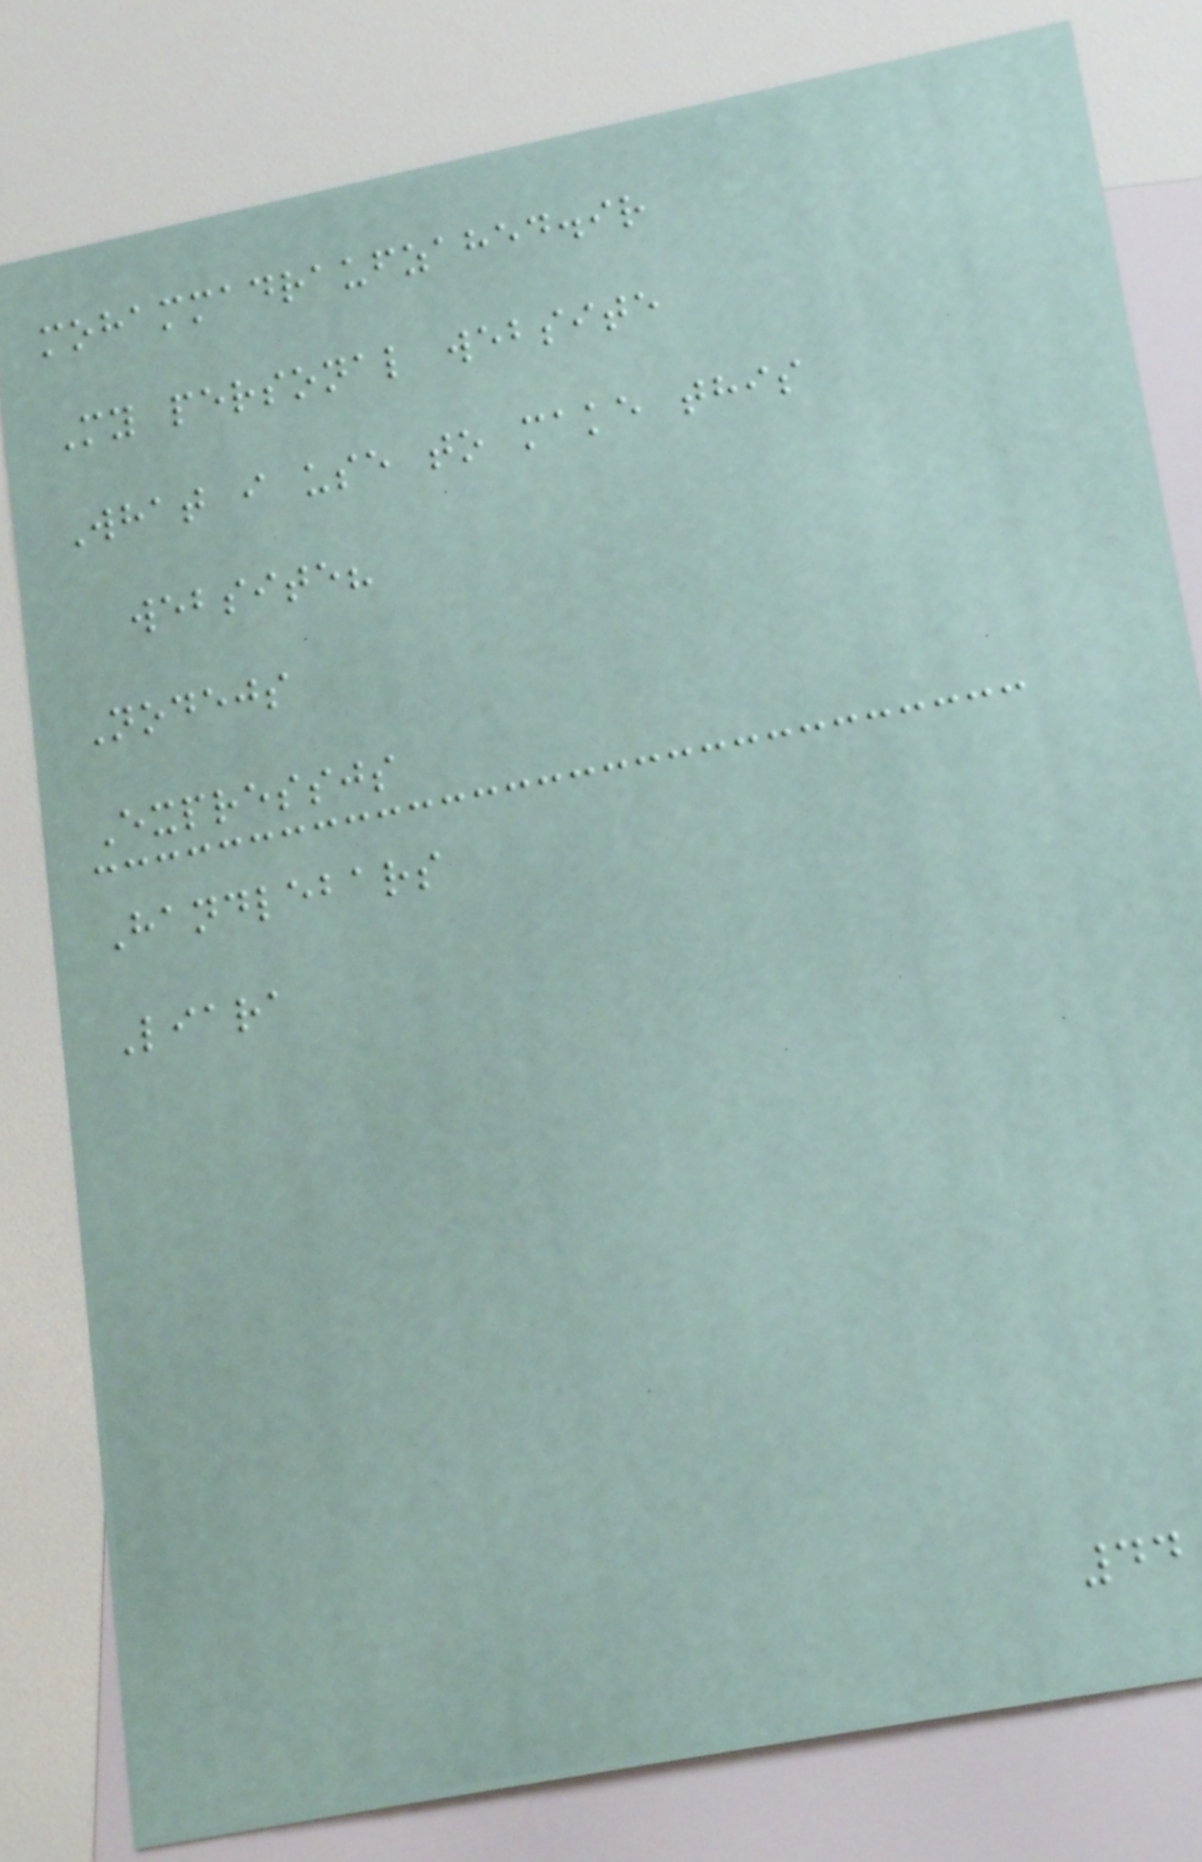mohammadraufzahed.ir
My personal website
What i use to make this
website?
Nodejs
Expressjs
Handlebars
Liara
44
